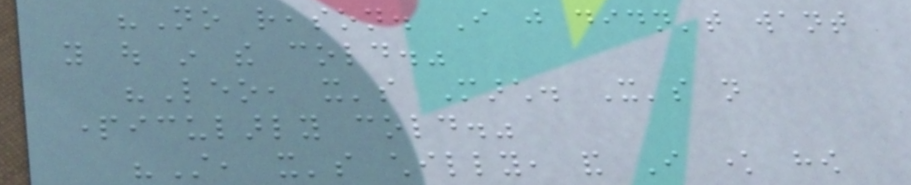"No reason. I just didn't want
you out in the cold."
"Leo, it's March. It's not
particularly cold."
"Still, it's chilly, and I know how
